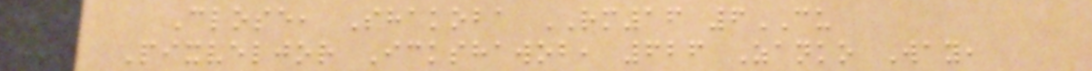Close, Shakoba RM16 6CU
Pixveljor Ickshawob, 626 Zanko Way,
